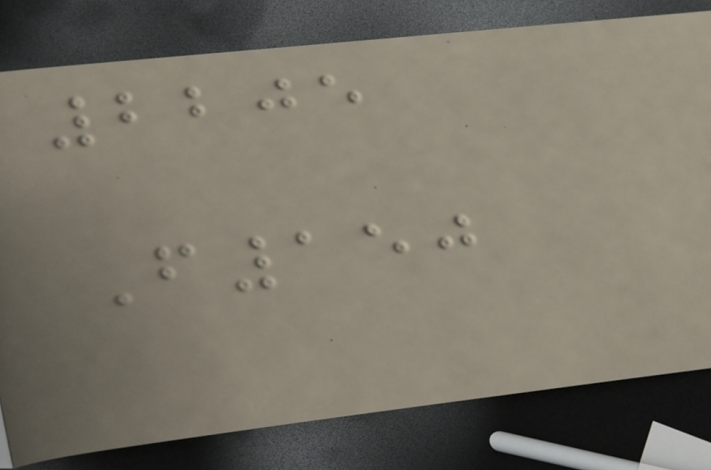2205
F150
